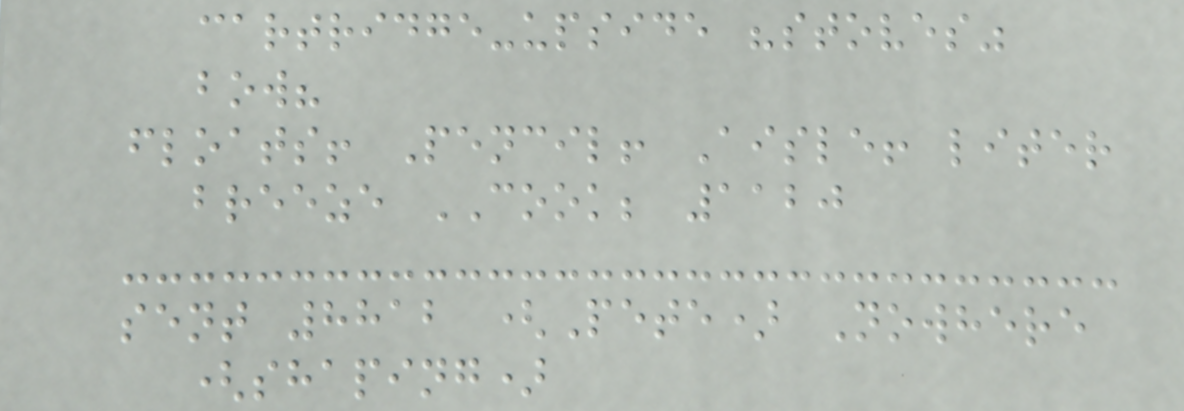cartridge-upside "stoves"
bow?
floats! Pencil! Aisle! liter
breeze COOK; 1120
sent 8812 (Pete) Nowhere
(shaping)
